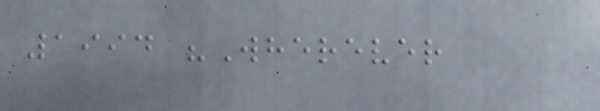1994 "Wherever
